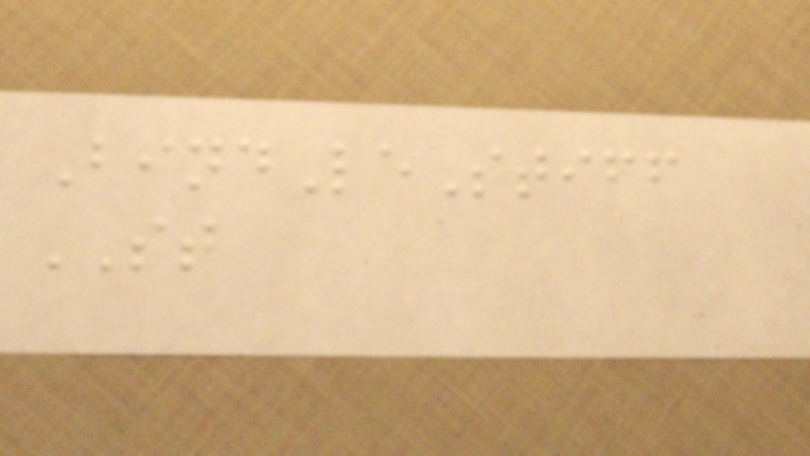BindLeStiff
ST
